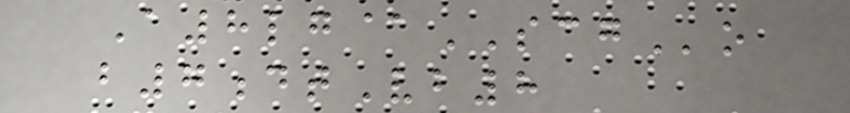A8lg@SCGo
b7dtVb8
